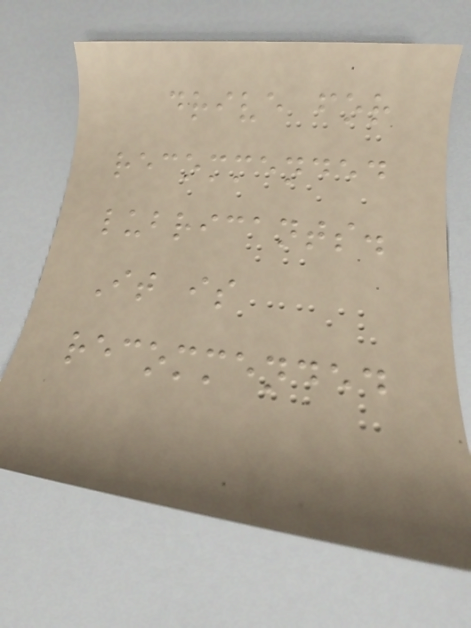drive for
recommended
lubricants.
It is
recommended
